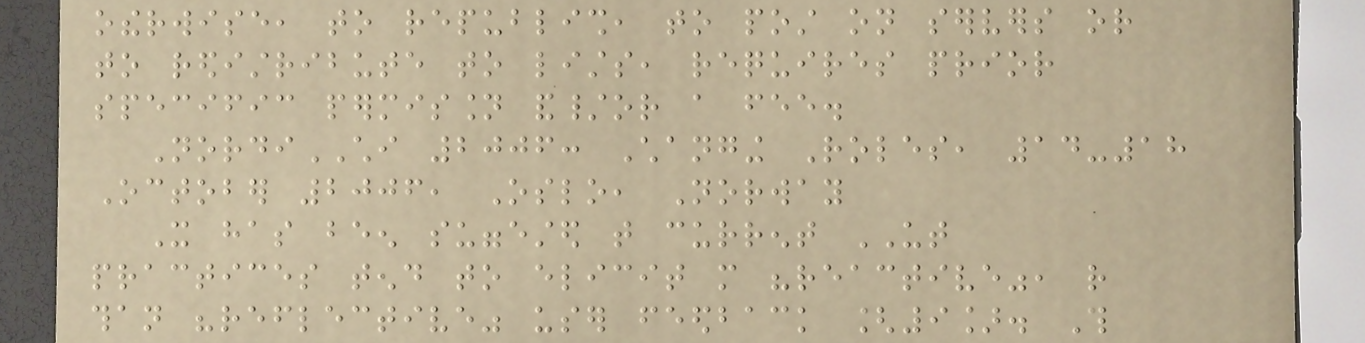otherwise, to republish, to post on servers or
to redistribute to lists, requires prior
specific permission and/or a fee.
NordiCHI 2006: Changing Roles, 14-18
October 2006, Oslo, Norway
It has been suggested that current UT
practices tend to elicit more "reactive", rather
than "reflective" user feedback [9]. This
